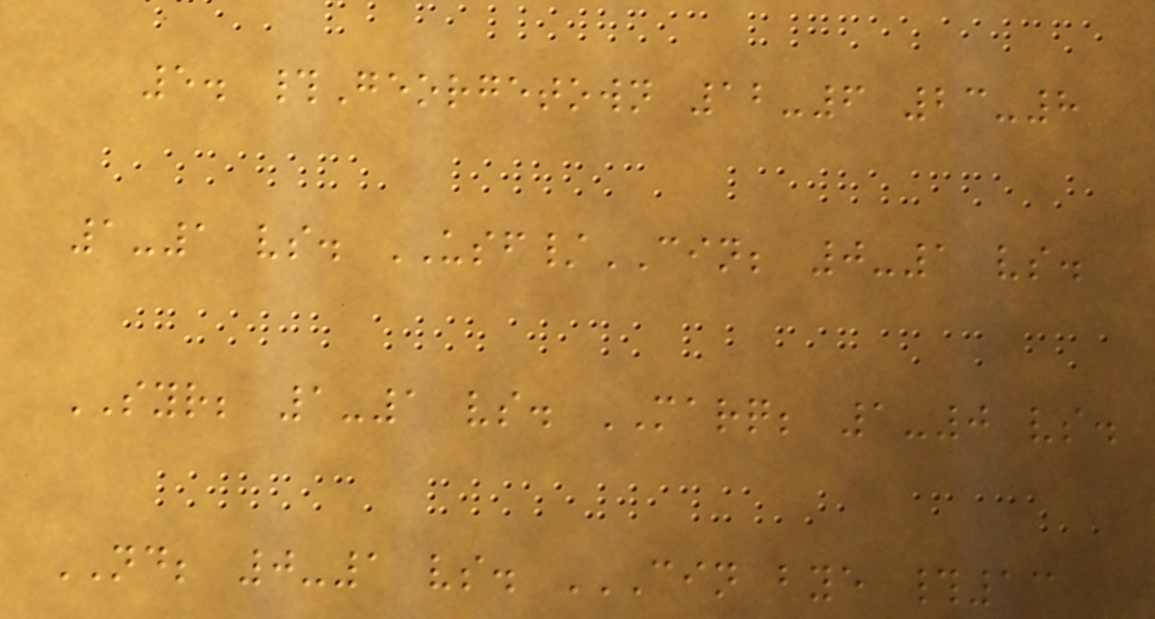5. #Georgetown 12-6 23-8
1-1 vs. USF/CIN; 0-1 vs.
SYR; 1-1 vs. MARQ; 1-0 vs.
ND; 0-1 vs. CIN BYE #13
